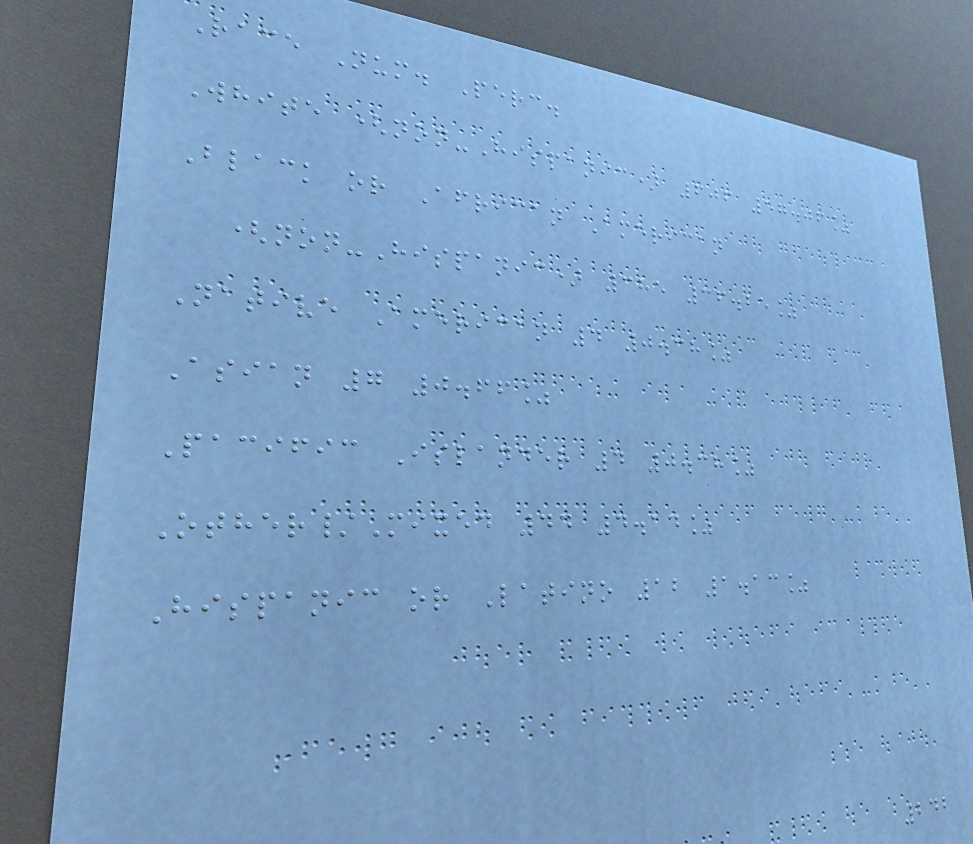Race Num. Perc.
White (non-Hispanic) 606 57.06%
Black or African American
(non-Hispanic) 385 36.25%
Native American 4 0.38%
Asian 7 0.66%
Pacific Islander 4 0.38%
Other/Mixed 44 4.14%
Hispanic or Latino 12 1.13%
242
